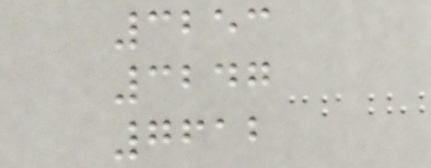3253
3247
7612
